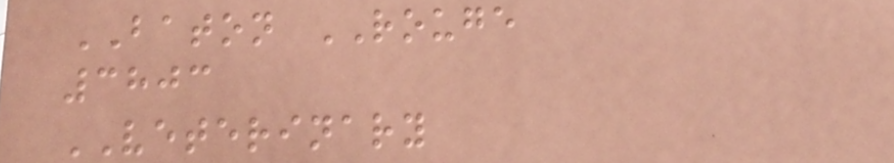BATON ROUGE
3803
VETERINARY
